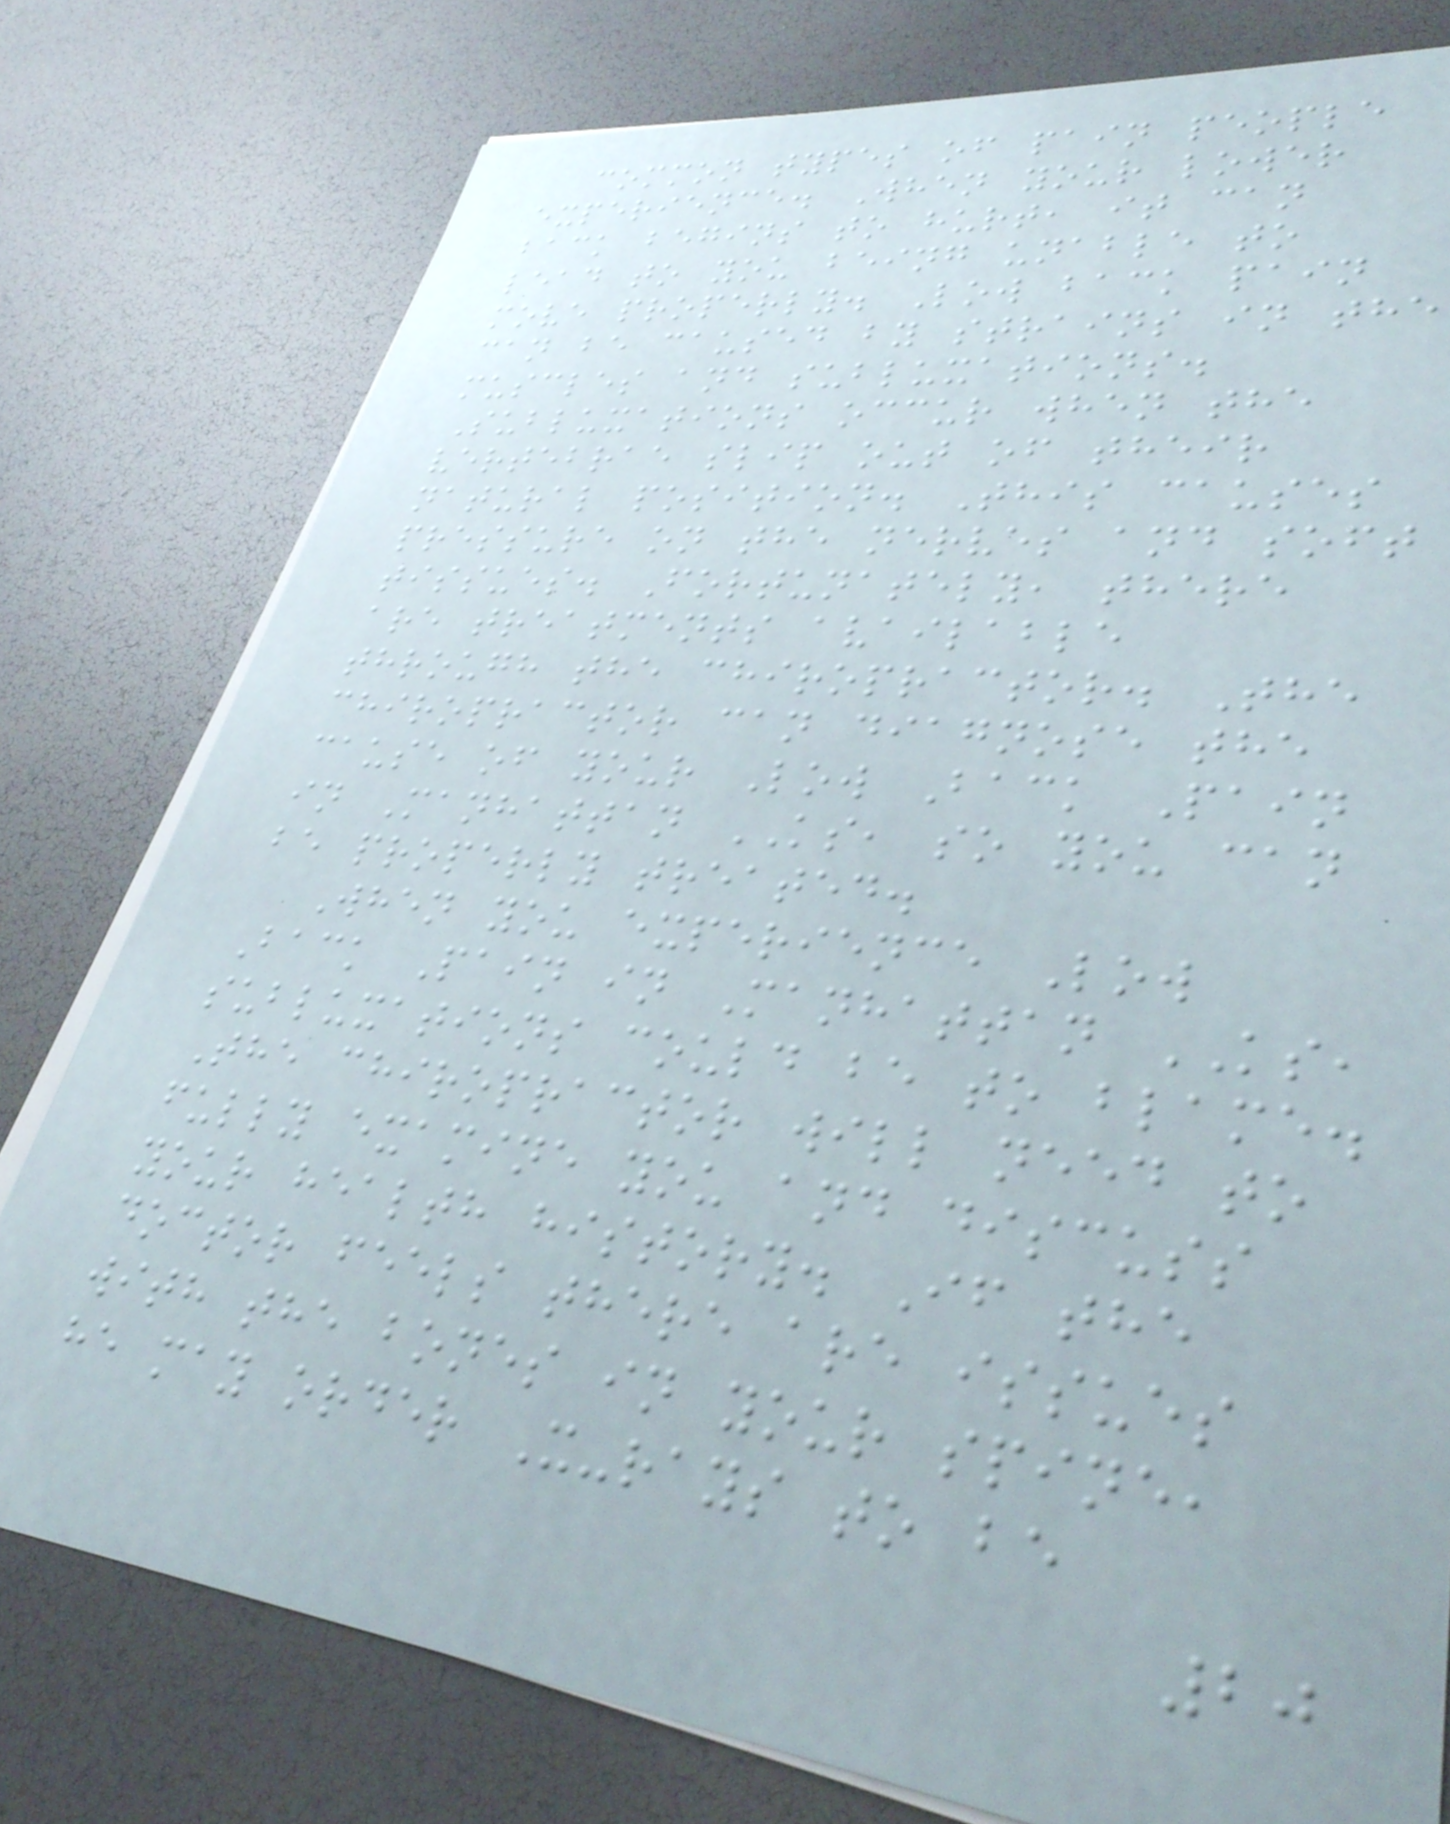common types of pain people
experience. When your lower
back begins to hurt, it can
lead to you being unable to
move properly. Low back pain
can be caused by strains in the
muscles and subluxations.
Subluxations occur when the
vertebrae slip out of their
natural position. This causes
pressure on the nerves and soft
tissues. Fortunately, there
are treatments available
through the chiropractor. The
chiropractor can diagnose the
cause of your Low Back Pain
in Manhattan KS, so you can
be properly treated.
When you experience Low
Back Pain in Manhattan KS,
subluxations could be to blame.
The chiropractor will need to
fully examine you and discuss
your health history. If the
doctor feels there are issues
with the bones in your spine,
he may order X-rays to be
20
